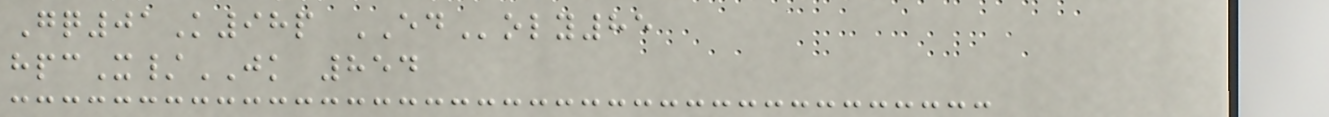Gq01K98p EDoly85
hpcX/JK 854
